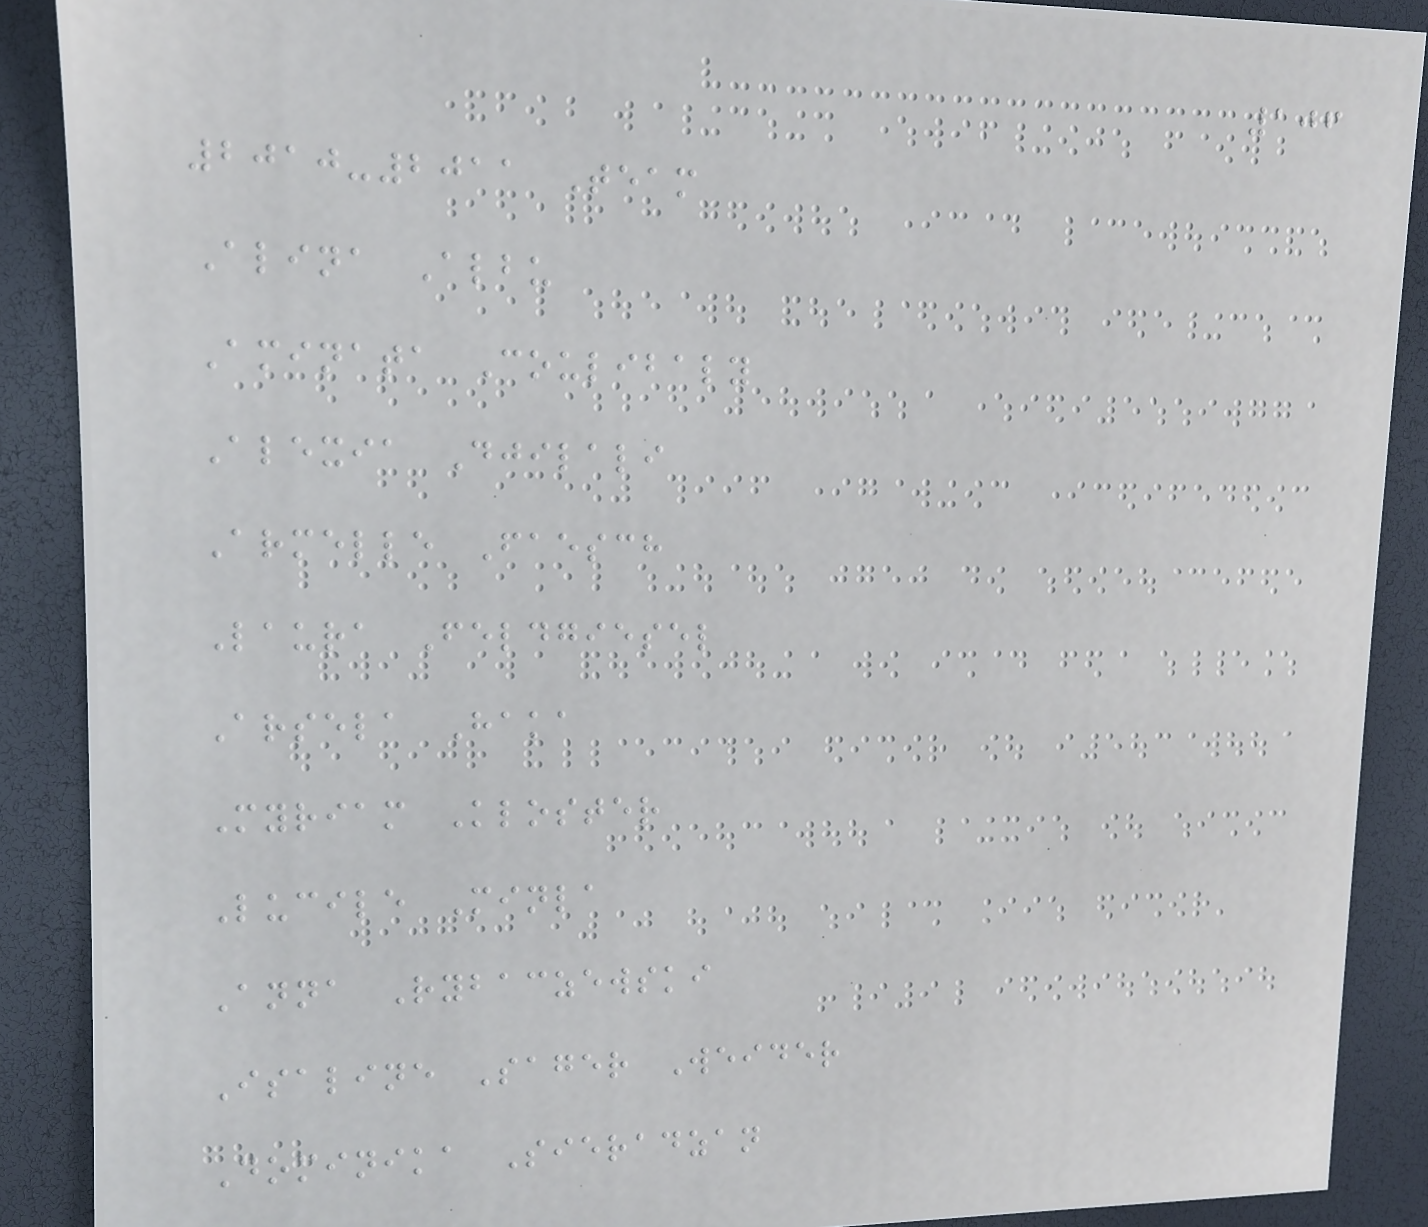106
2010-2011 Team
Alina Albu
Aminata Coulibaly
Alexia Djilali
Armelle Faesch
Laura Feldgiesel
Arsela Haka
Myriam Kloster
Lucile Minla
Anna Rybaczewski
Isaline Sager Weider
Dominika Sieradzan
